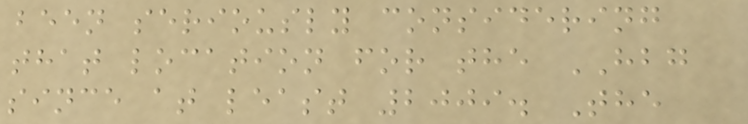been seriously considering
that location for the HBG
since at least 2009. The
